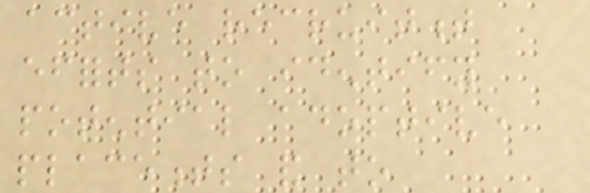active recruitment
efforts to identify
potential adoptive
placements and to
